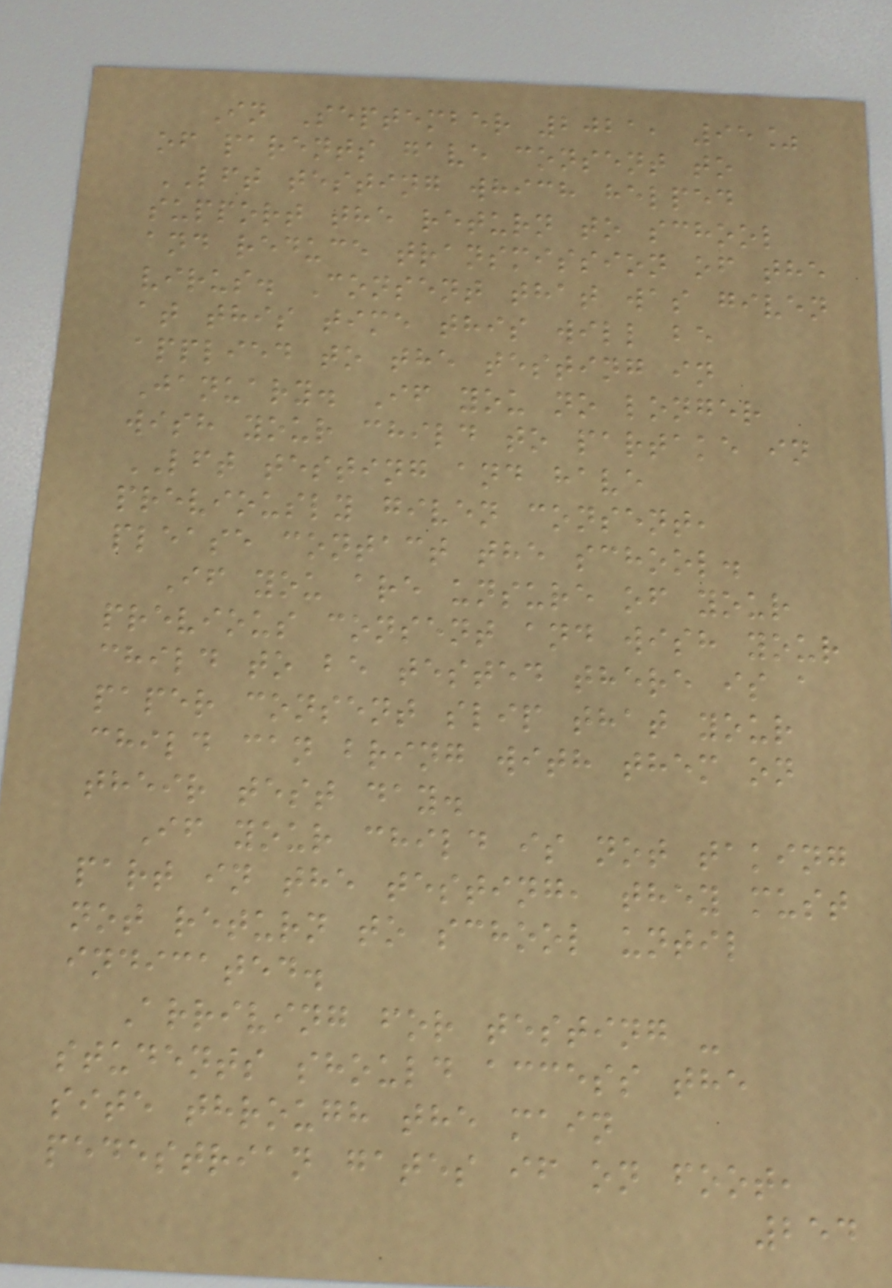In September 2021, 95%
of parents gave consent to
LFT testing which helped
support the return to school
and reduce transmission of the
virus. Consent that was given
at this time this will be
applied to the testing in
January. If you no longer
wish your child to partake in
LFT testing and have
previously given consent,
please contact the school.
If you are unsure of your
previous consent and wish your
child to be tested there is a
paper consent slip that your
child can bring with them on
their test day.
If your child is not taking
part in the testing, they must
not return to school until
indicated.
Arriving for testing -
students should access the
site through the main
pedestrian gates if on foot,
254
